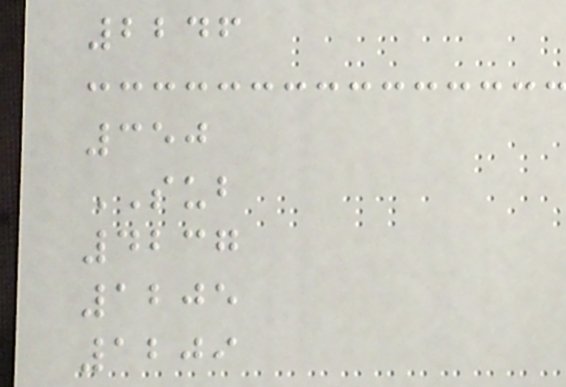2246
350
SUB
4237
1205
1209
